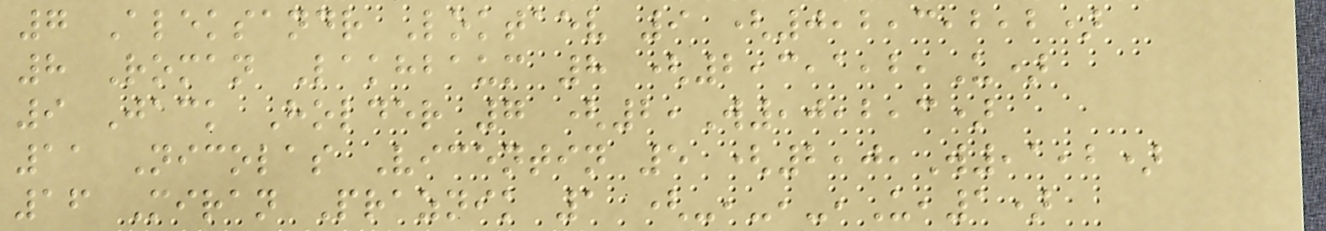7 Aleksandr Loktaev 9 (0,2,3,2,2)
8 Roman Lakhbaum 8 (2,3,1,2,U)
9 Jack Holder 7 (2,W,0,2,3)
11 Nicolas Vicentin 5 (2,0,W,1,2)
16 Miran Praznik 1 (-,-,-,U,1)
